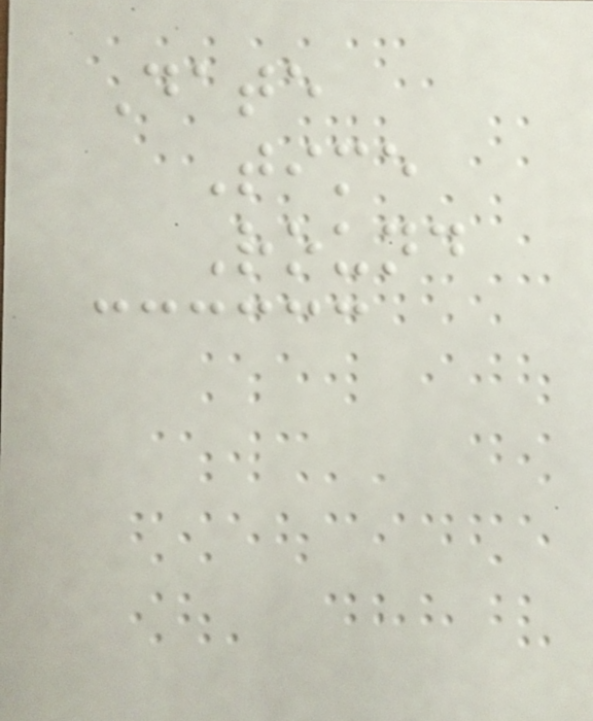Date
Time
Round
